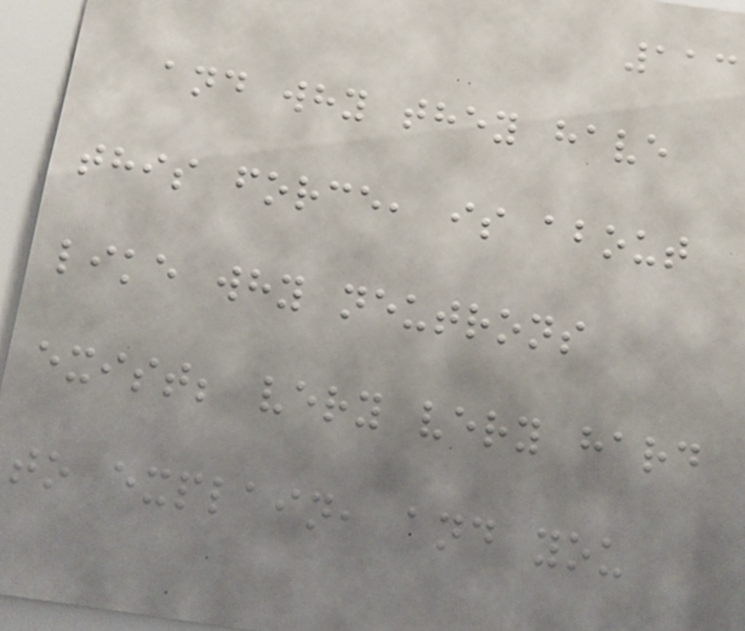113
and why they have
this force, is about
like why neutrons
exist; very very hard
to explain, and you
